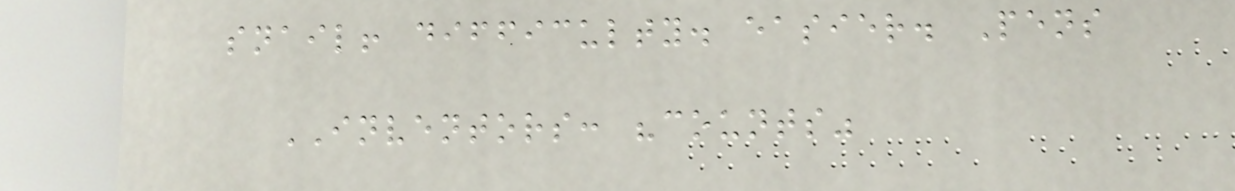snail! difficulty. easier. Pens
INVENTORS: "counts"
